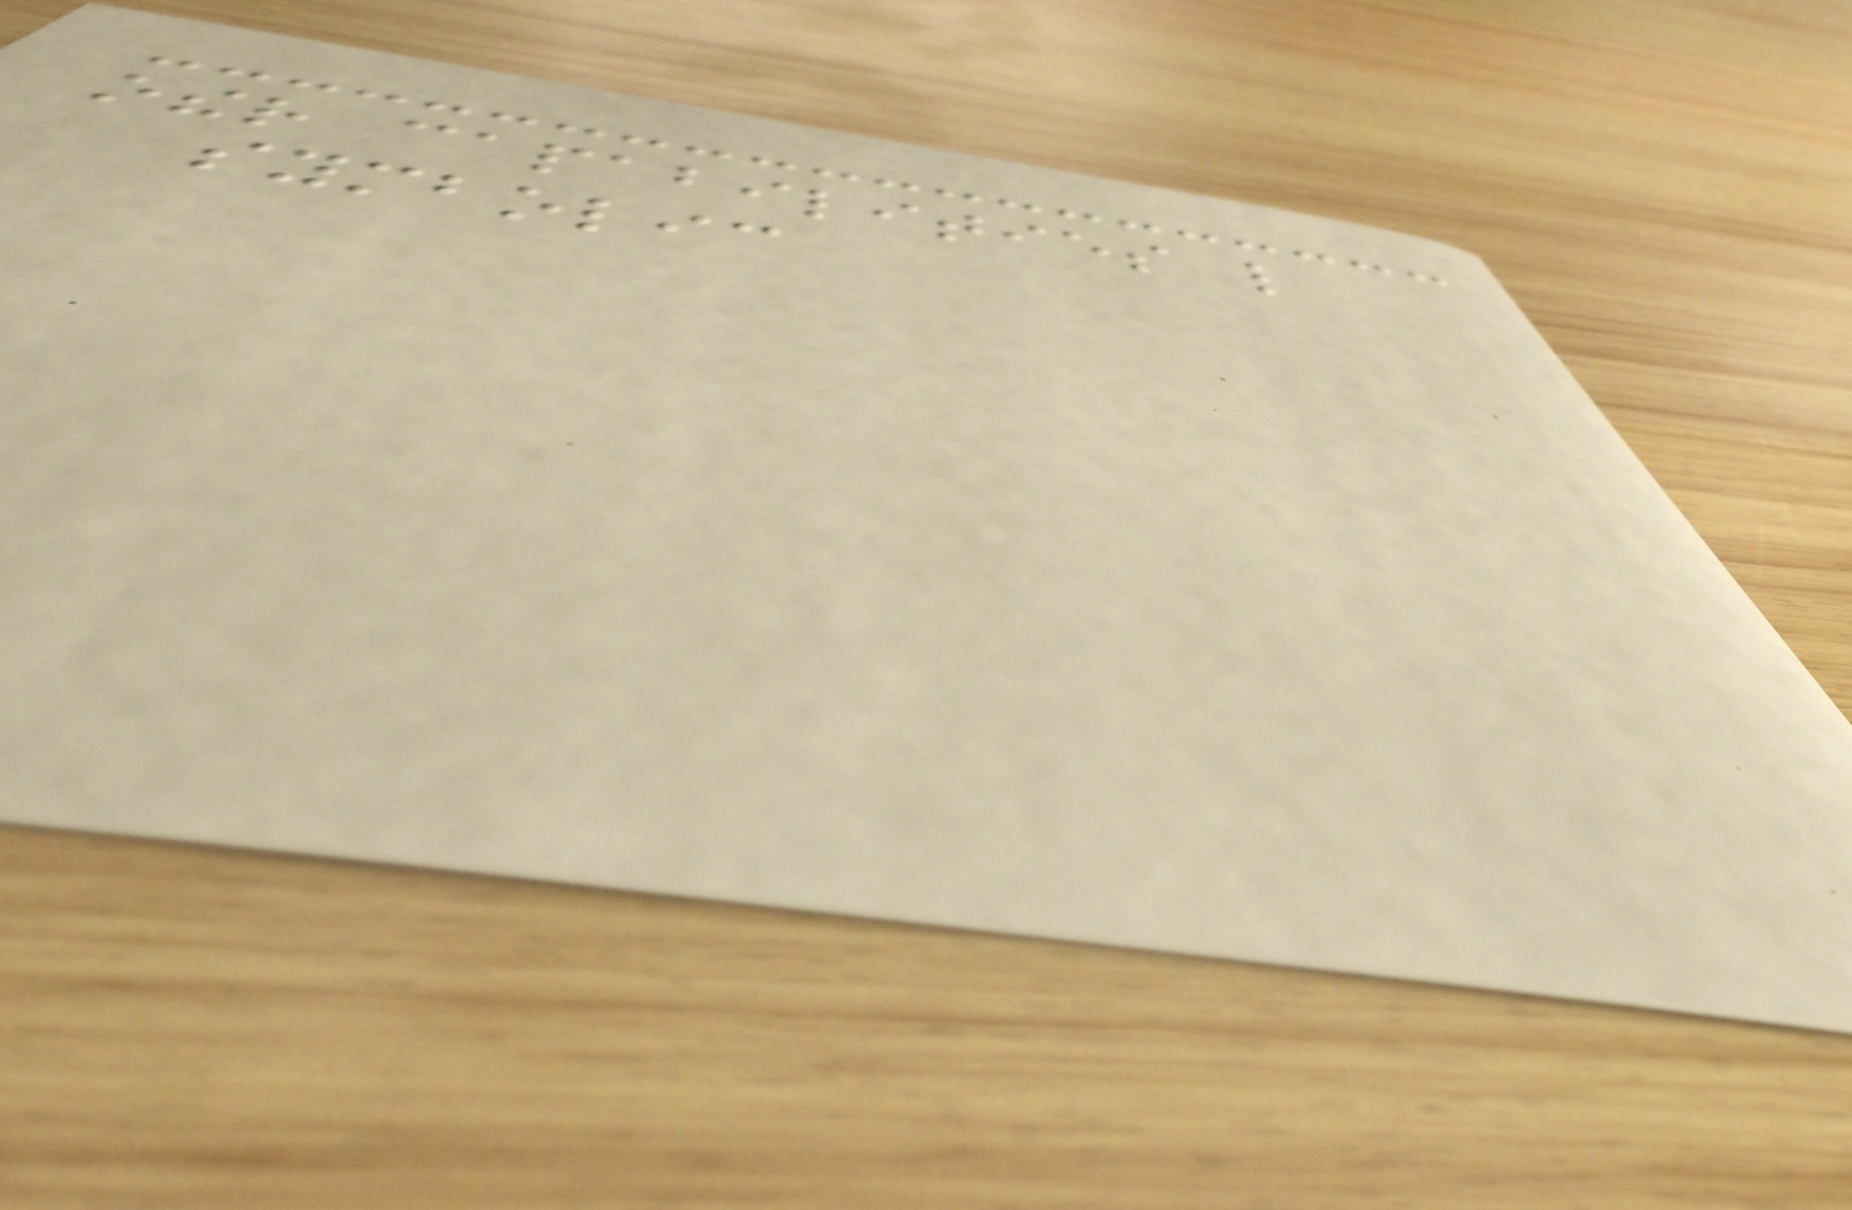other capabilities like
symbolic
